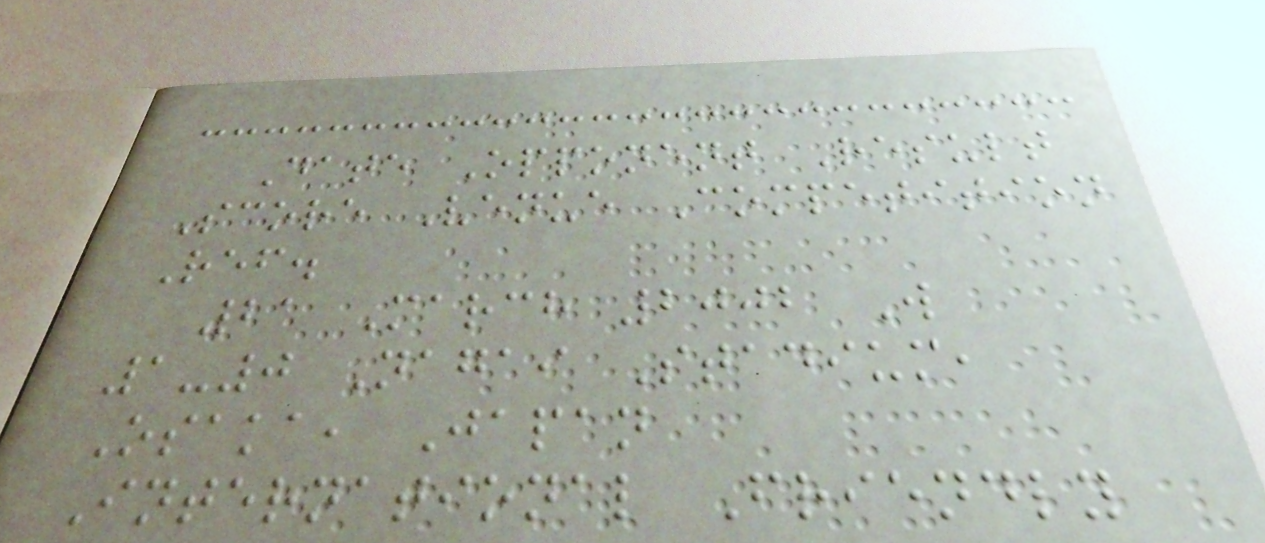Date Opponent Result
Score Venue Competition
Ref.
21 March 2002 W
1-0 Nagai Stadium,
Osaka, Japan
International Friendly
